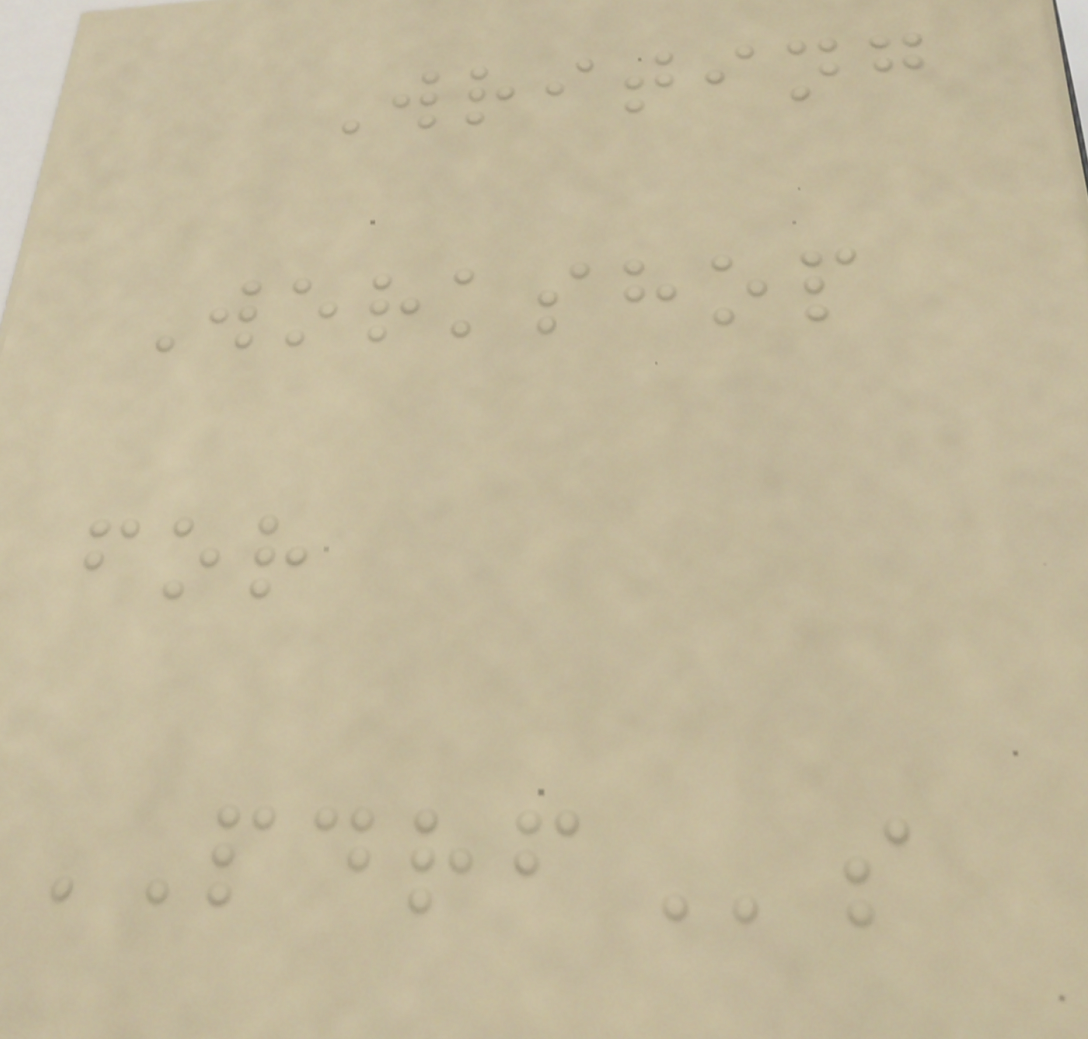Writing
Workshop
for
PDRFs
